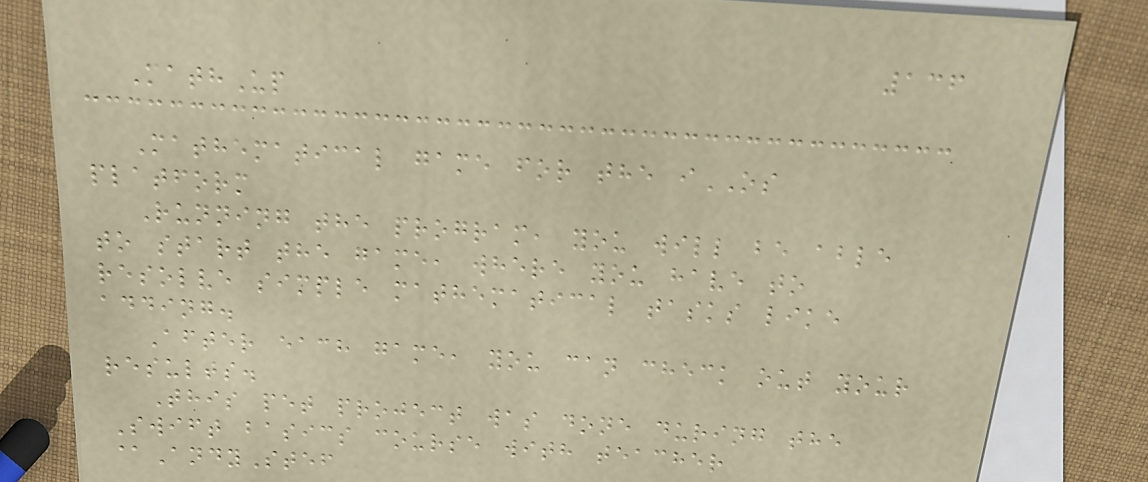136
MathUp
Mathematical game for the iOS
platform
Running the program, you will be able
to start the game, where you have to
resolve simple mathematical tasks like
adding.
After each game, you can check out your
results.
This pet project was done during the
Swift basics course with teacher
@AndyStef
